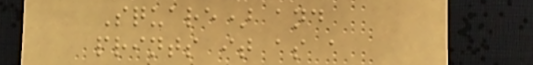Square) and
prints it as a
